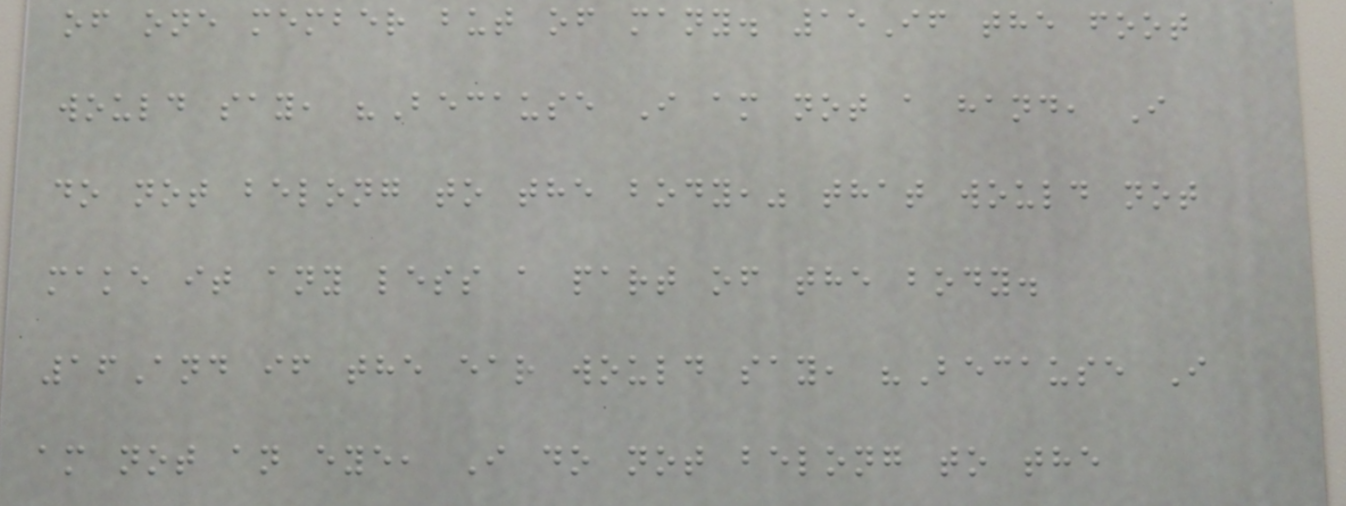of one member but of many. 15If the foot
would say, "Because I am not a hand, I
do not belong to the body," that would not
make it any less a part of the body.
16And if the ear would say, "Because I
am not an eye, I do not belong to the
